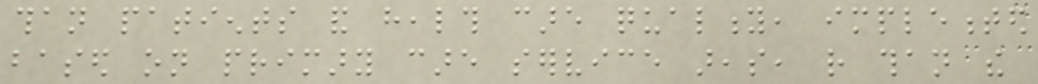than patients and health care quality, implemented
based on primary care service areas, rather than the
